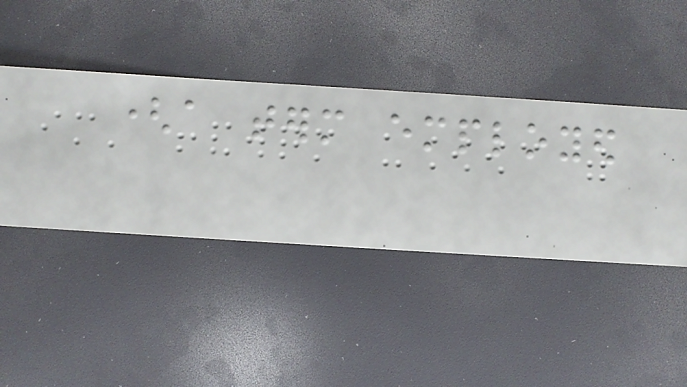(a term employed
